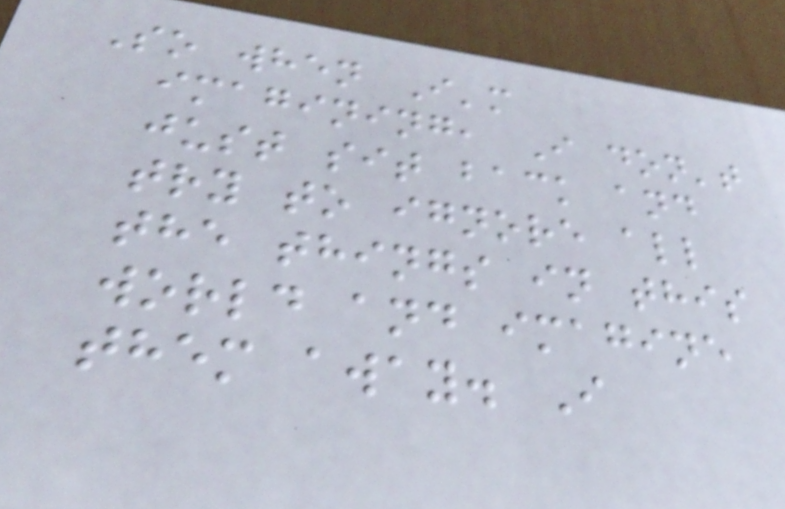So when I'm
imagining, I don't
just sit back and
try to ignore all
the things in this
world and imagine
them away. I
